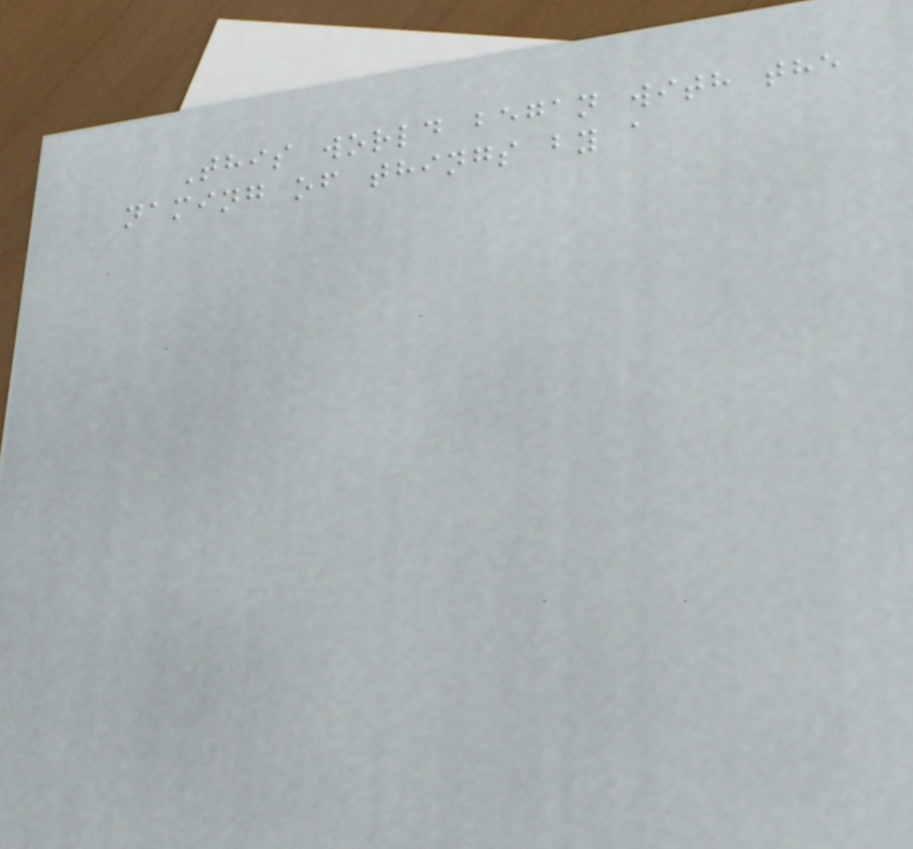This world began with the
naming of things by a
